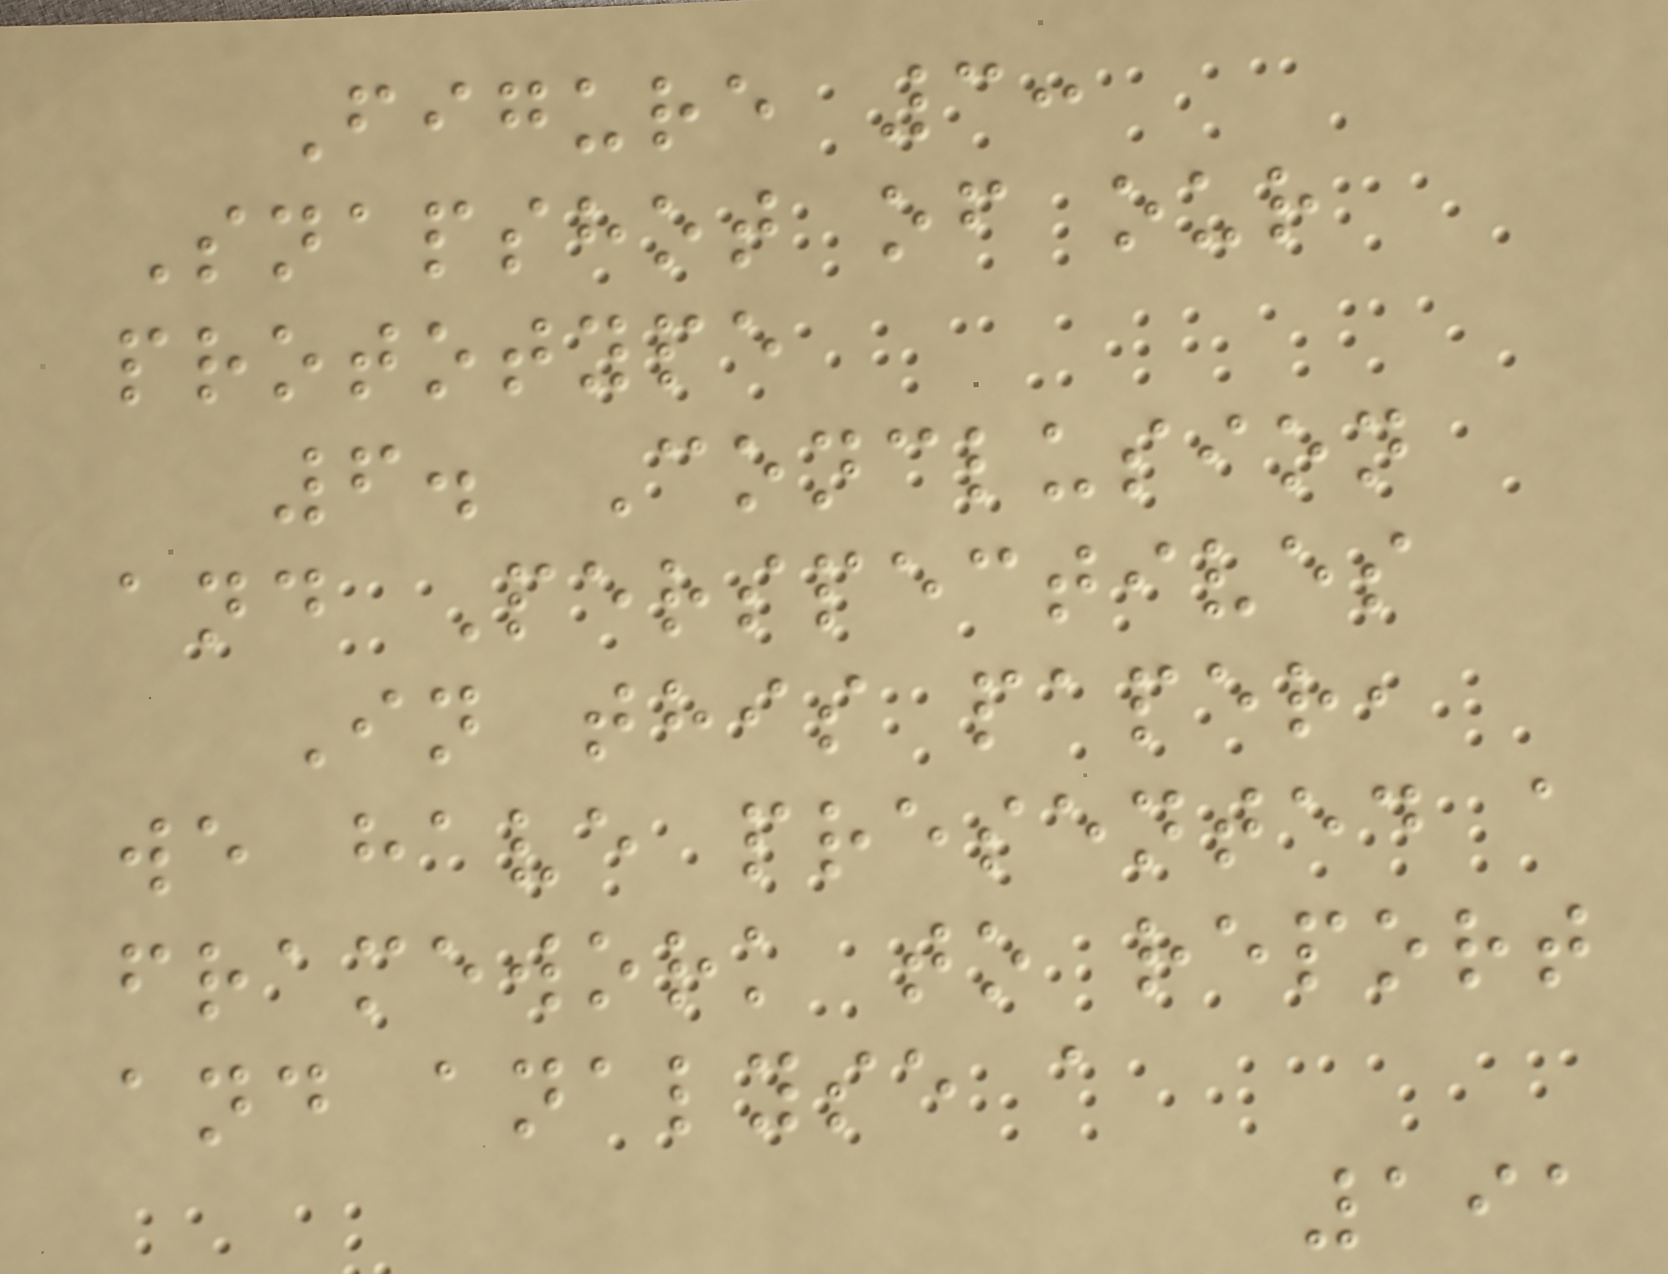Figure 3:
Snapshot of our
prototype
6. Conclusion
and Perspectives
In this paper,
we have presented a
framework to report
and analyse a
191
